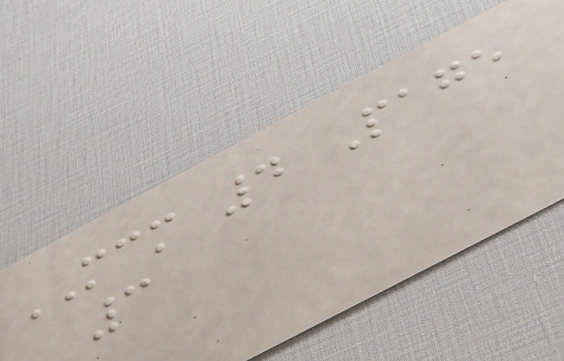MCM 4 Page
3
